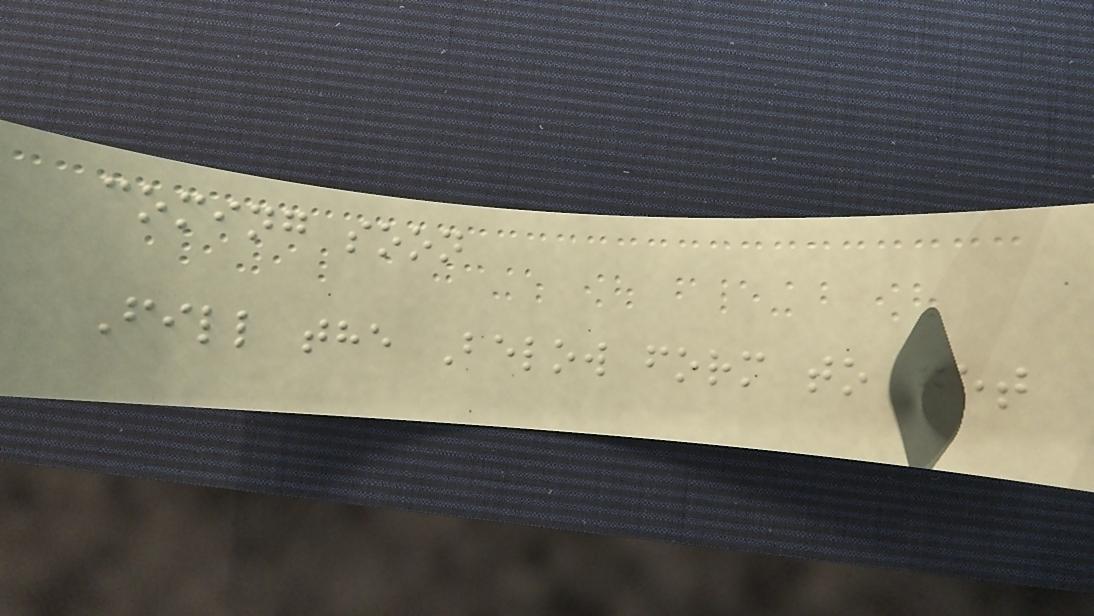coming soon
Fill the Below form to get
